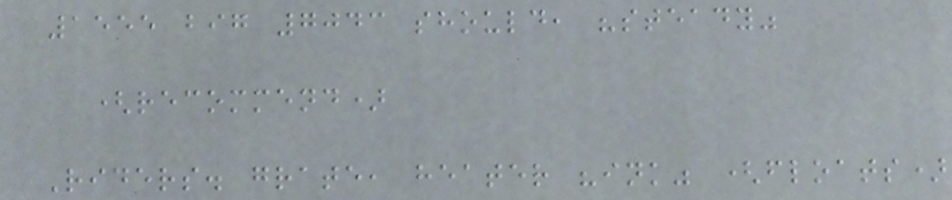1555 big 7043 should, "steady"
(recommend)
Riders. grate, heater "ink" (floats)
